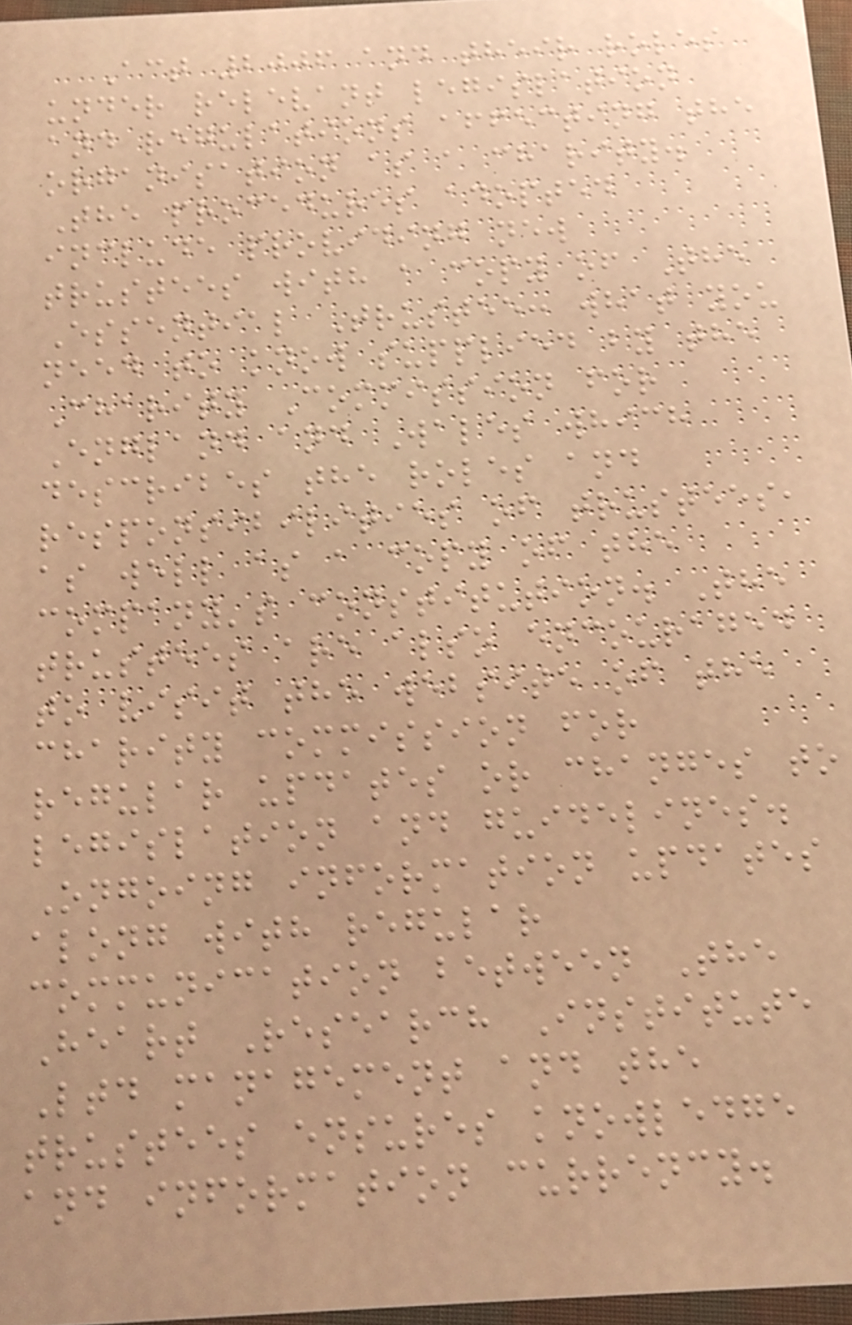Act 2006 and their roles
under relevant legislation
and regulations affecting the
organisation as a charity.
The procedures adopted
include providing new
trustees with a copy of The
Essential Trustee: what you
need to know supplied by the
Charity Commission for
England and Wales which
describes the roles and
responsibilities of trustees,
as well as a copy of the
company's constitution. The
trustees are also encouraged
to visit the website of the
charity commission for
regular updates or changes to
legislation and guidelines.
Ongoing information updates
along with regular
communication between The
Heart Research Institute
Ltd management and the
trustees ensures knowledge
and information currency.
